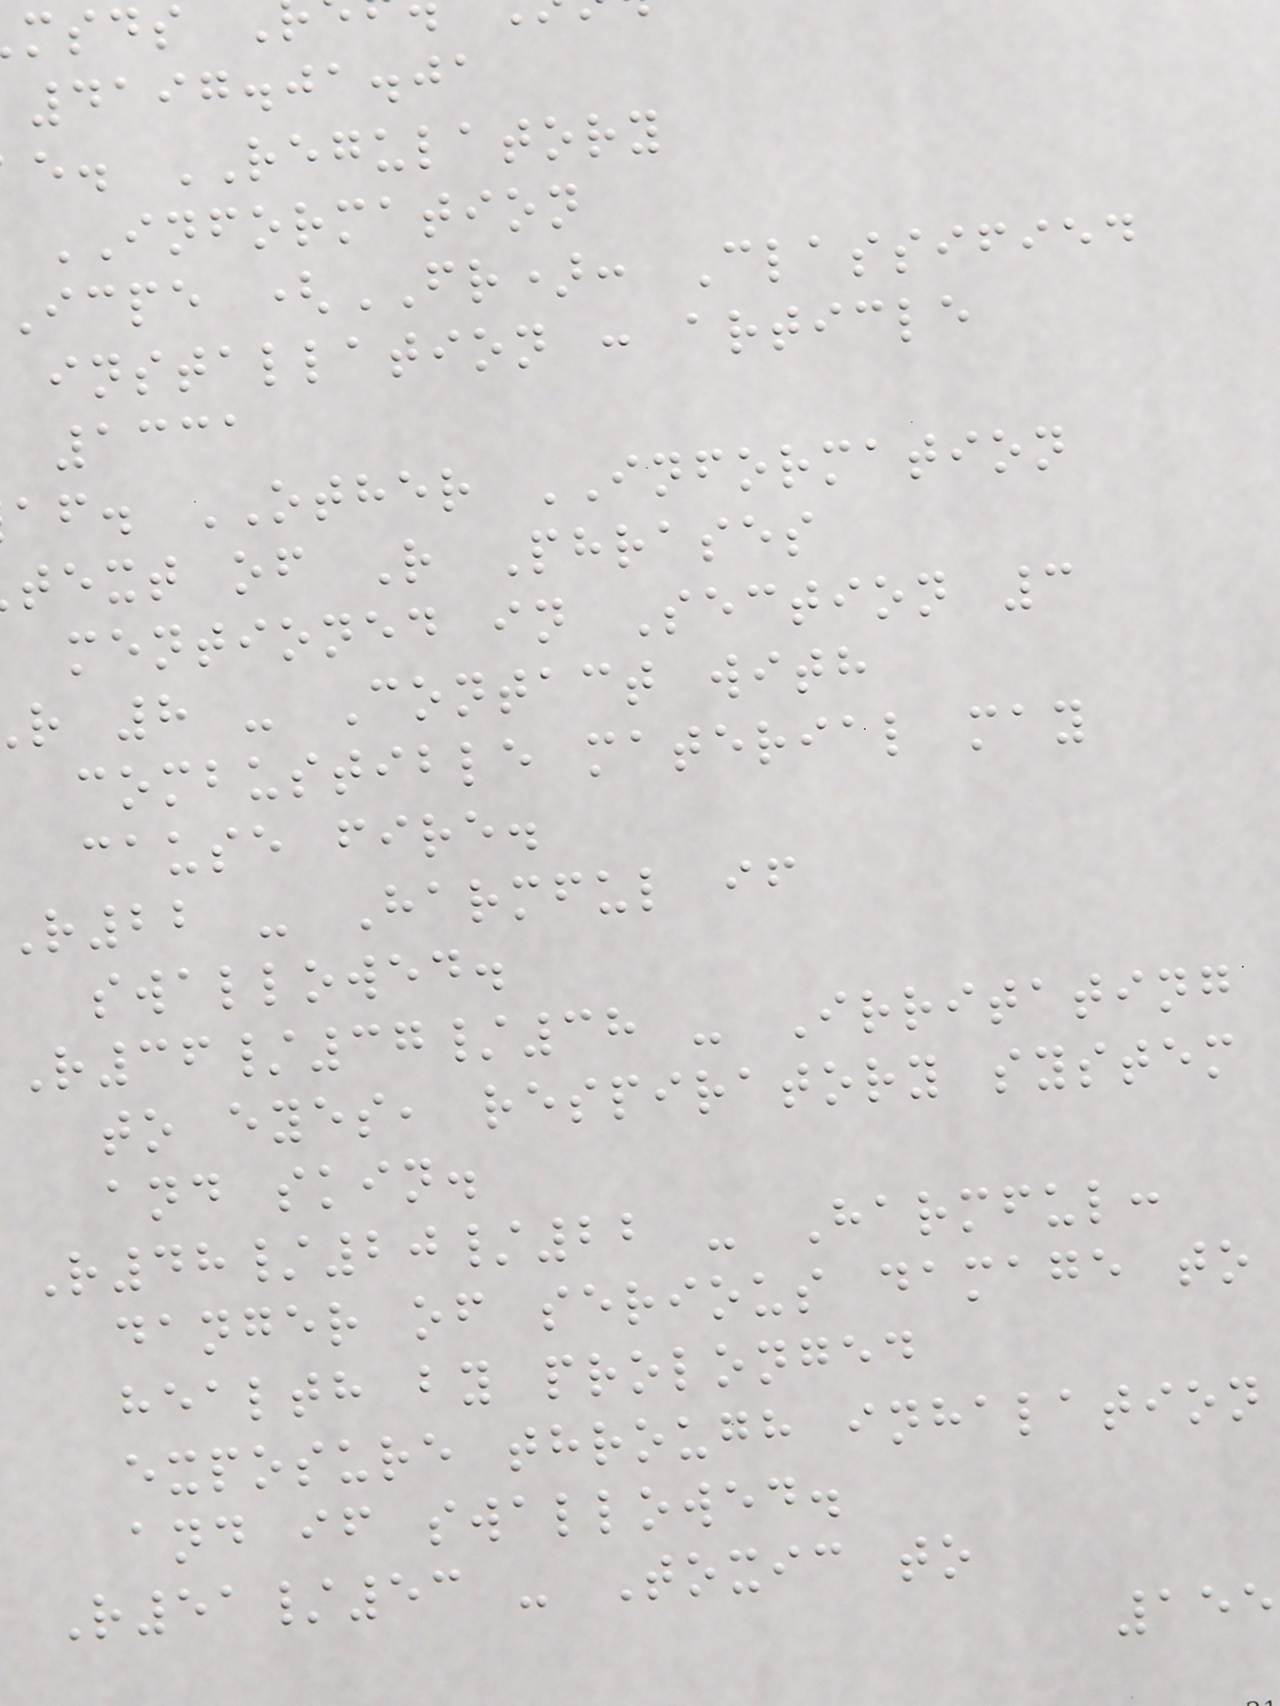4197.01.01
e. REGULATORY
INFORMATION
icpe (FR): Classified
installation : article
1331
af. OTHER INFORMATION
text of R Phrases
mentioned in Section 3
r 8 - Contact with
combustible material may
cause fire.
R22 - Harmful if
swallowed.
R36/37/38 - Irritating
to eyes, respiratory system
and skin.
R48/20/22 - Harmful:
danger of serious damage to
health by prolonged
exposure through inhalation
and if swallowed.
R51/53 - Toxic to
155
